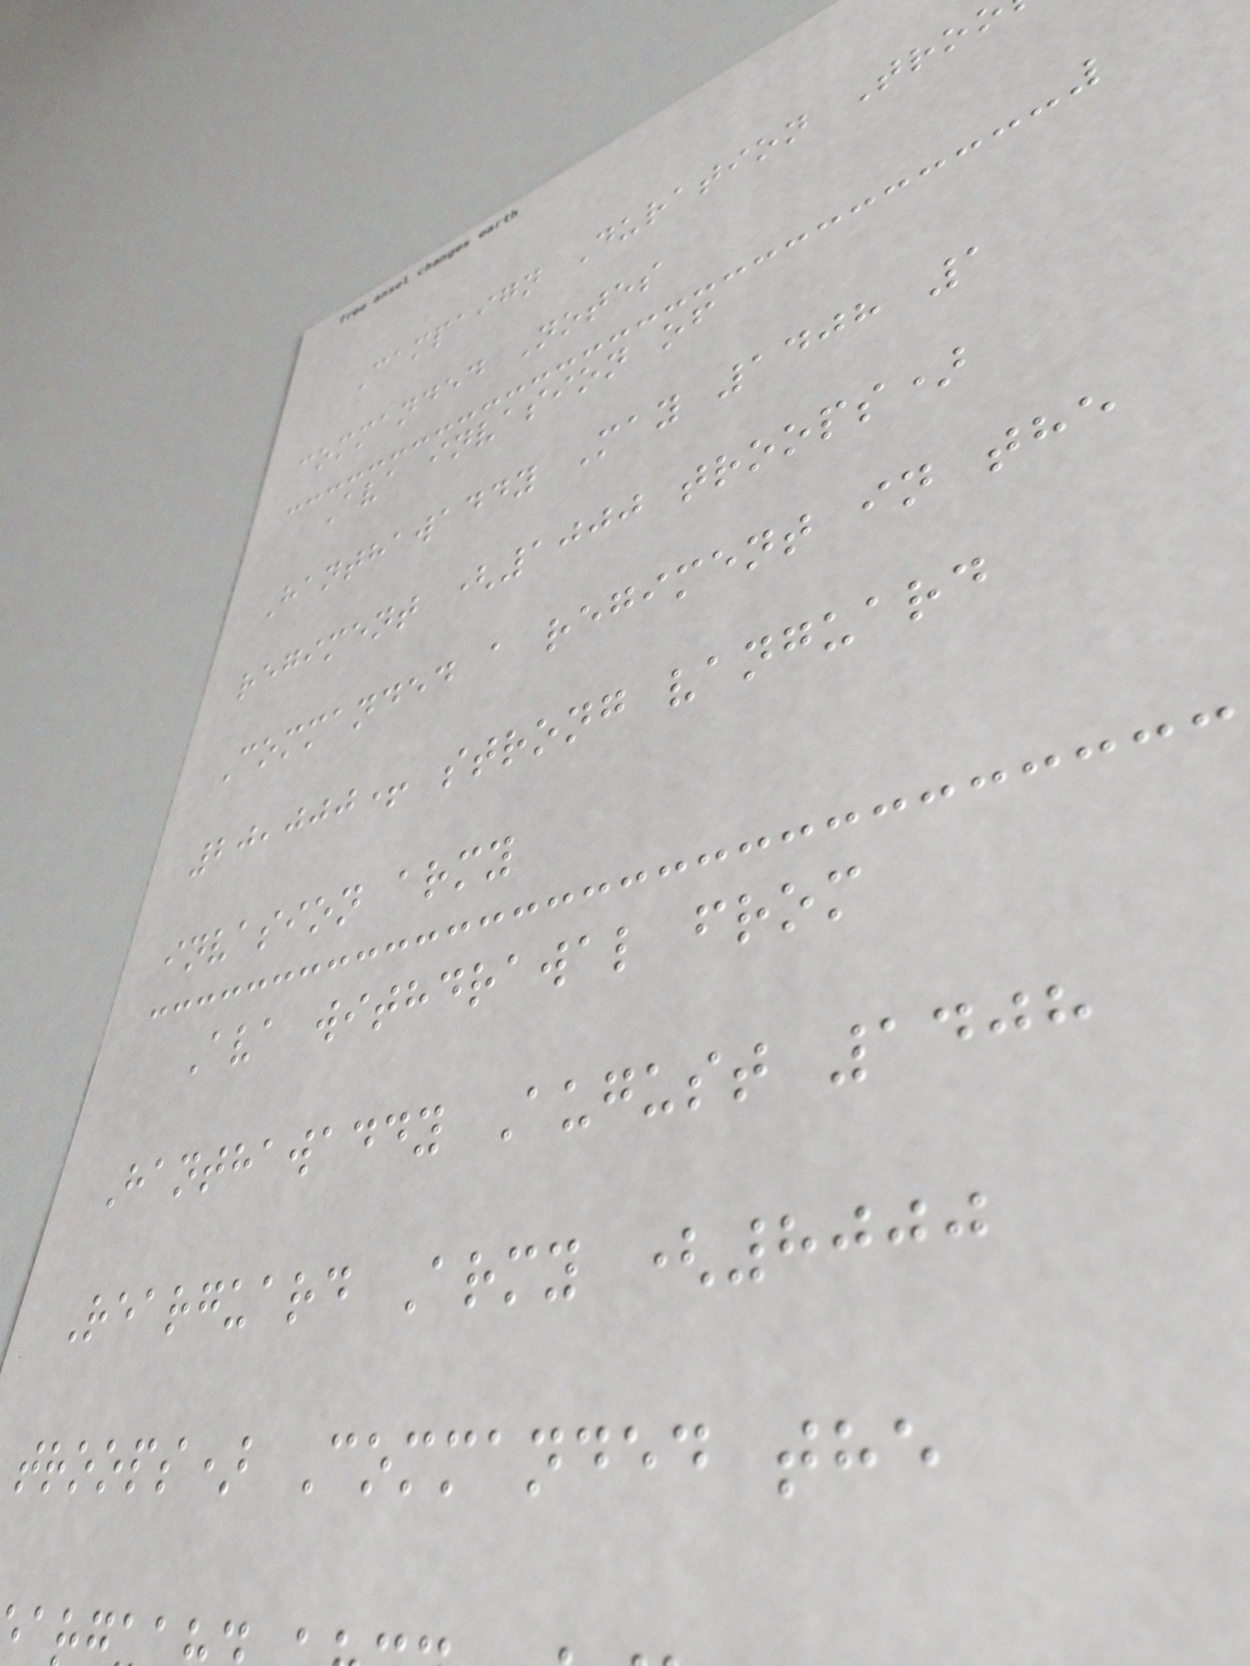Campaign Duration Tro
commanded Notes
Ava invasion of
Hanthawaddy May 1408 1
regiment (1000 troops)
Commanded a regiment in the
20,000+ strong vanguard
invasion army
Ava withdrawal from
Hanthawaddy August 1408
Rearguard Army (8000
troops) Commanded the
